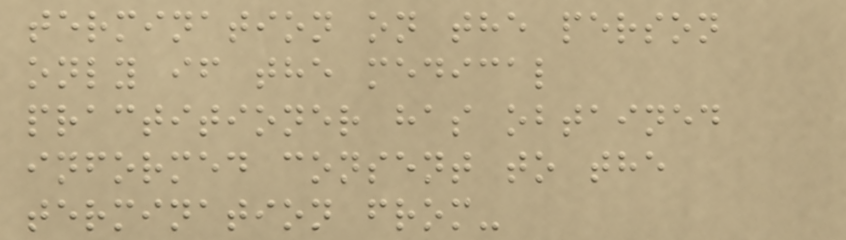termination on the person
only if the medical
practitioner has obtained
informed consent to the
termination from-
